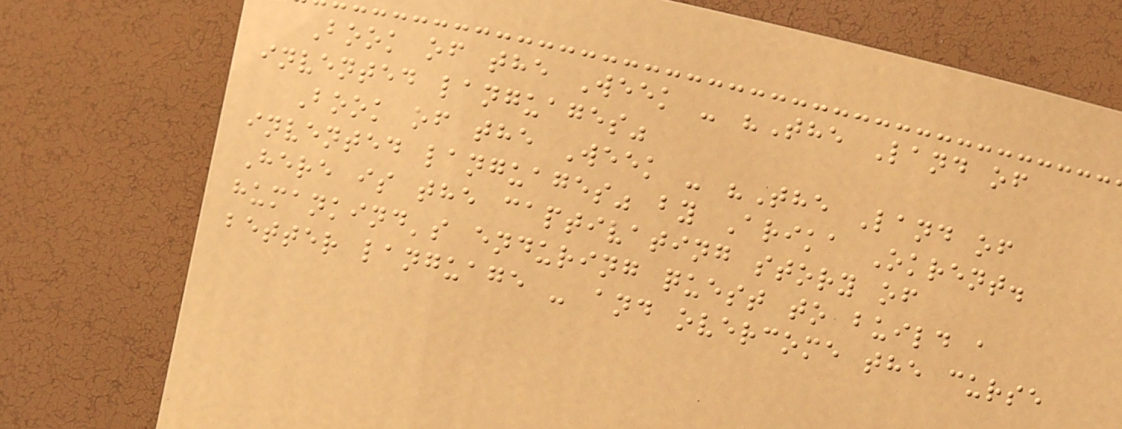Book of the Week - "The Land of
invented languages"
Book of the Week - "The Land of
invented languages" by Arika Okrent.
Here is the captivating story of
humankind's enduring quest to build a
better language - and overcome the curse
